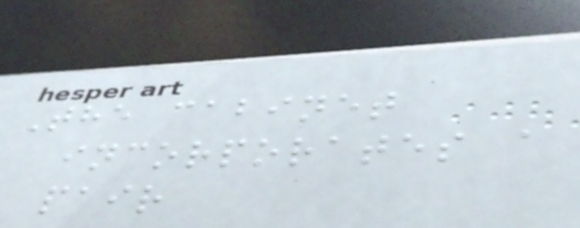The cabinet
incorporates a
pair
